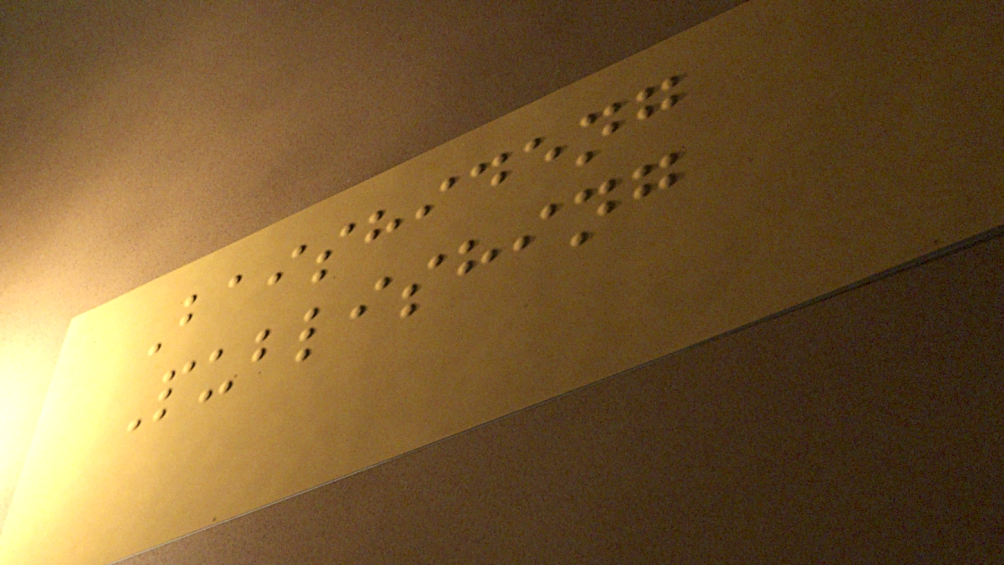Baishideng
Publishing
